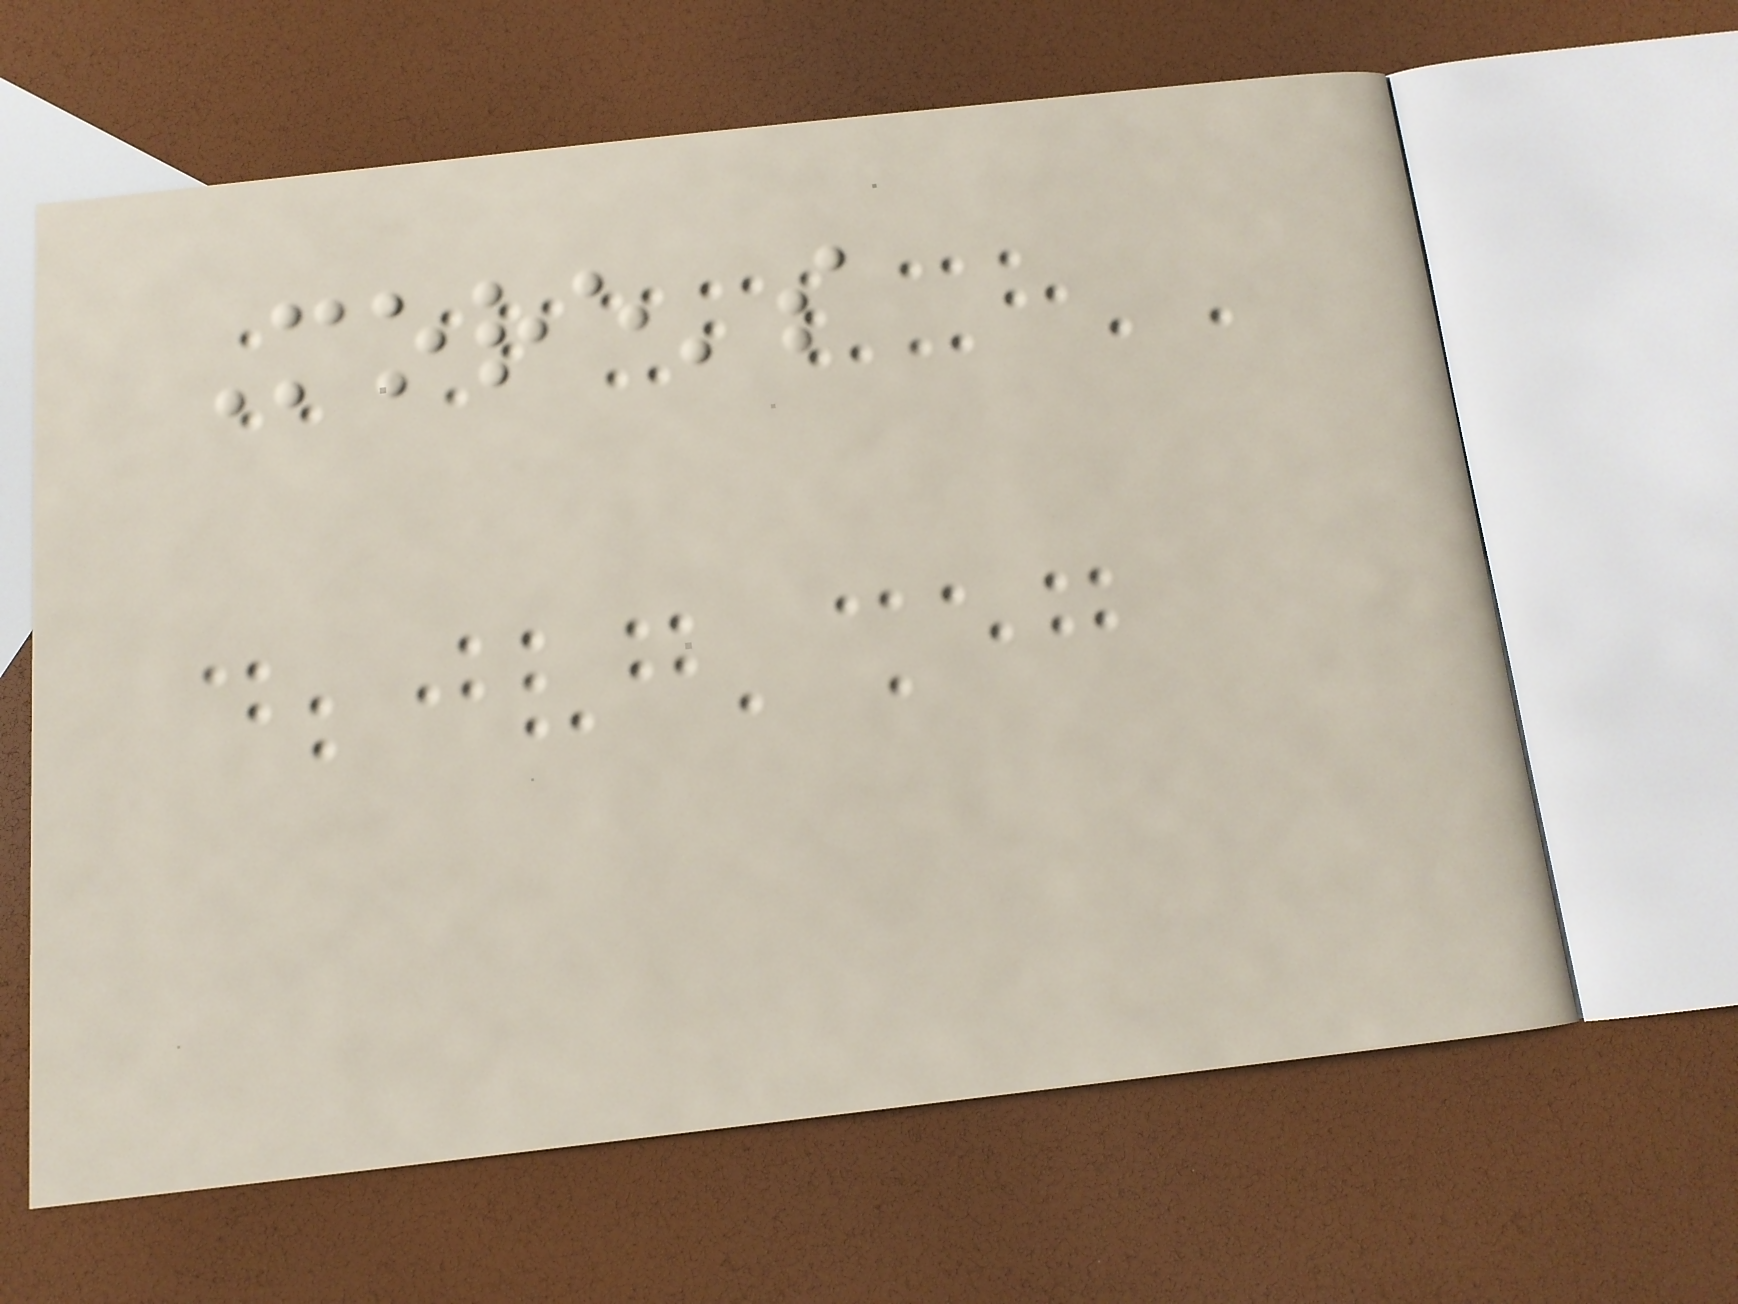More's
